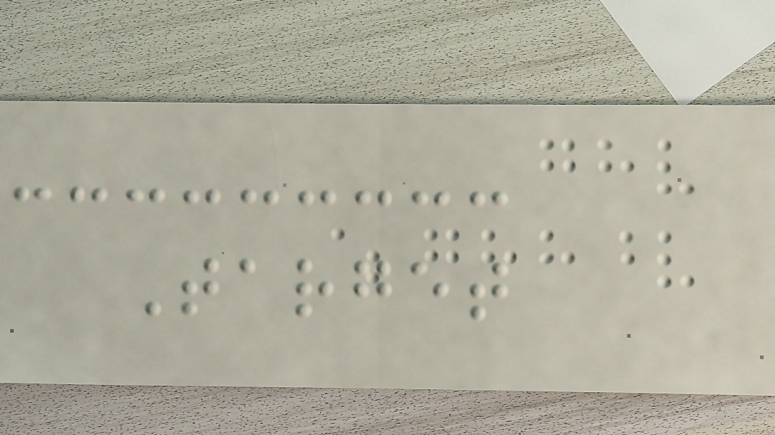Target
